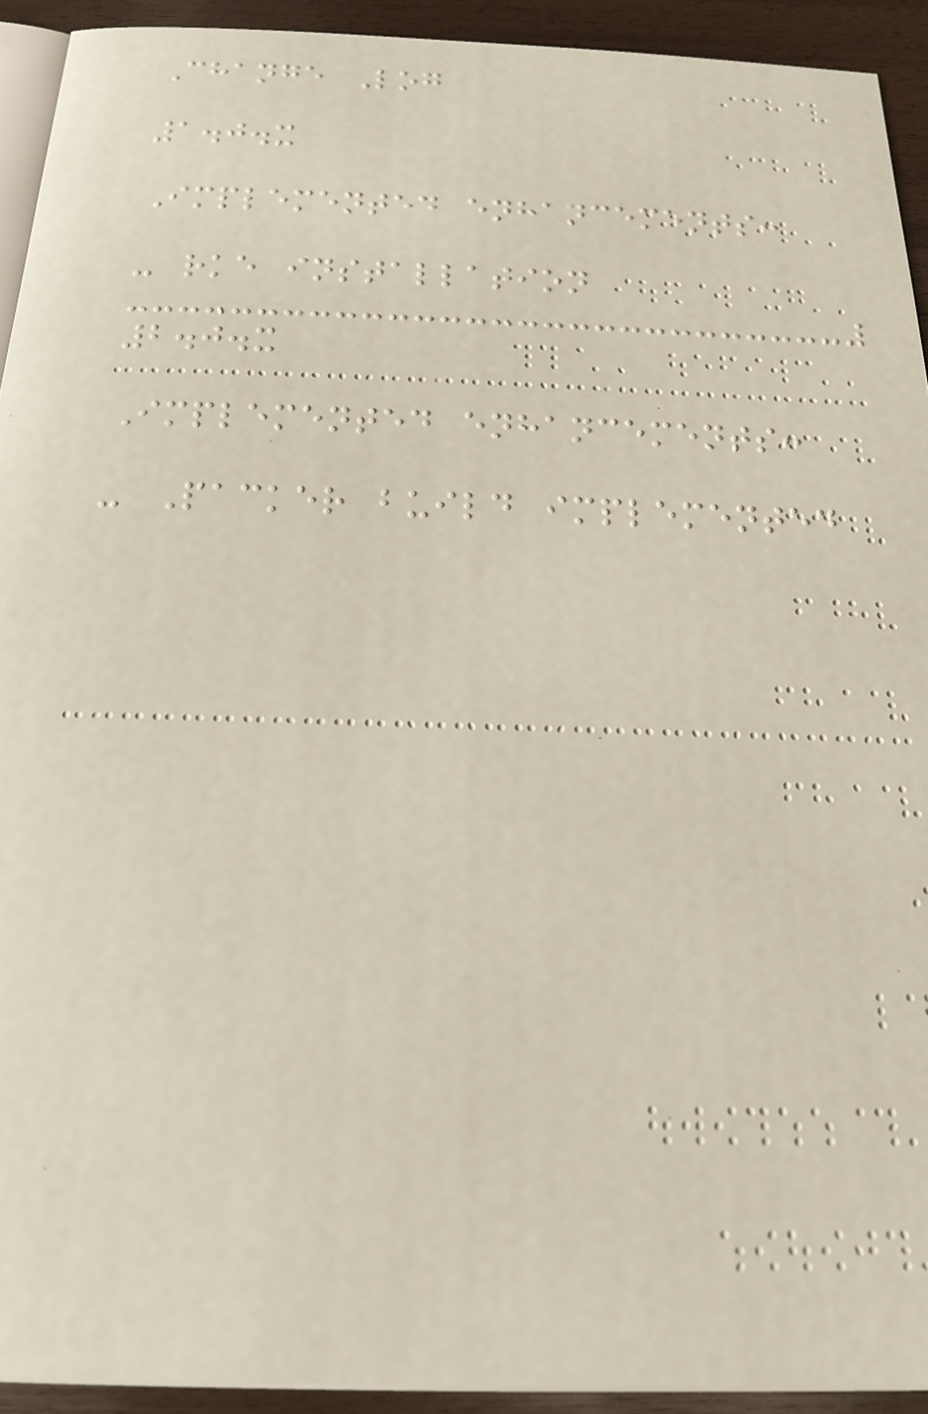Change Log
1.0.x
Implemented enhancements:
- rke installation
2.0.x
Implemented enhancements:
- Packer build implemented
